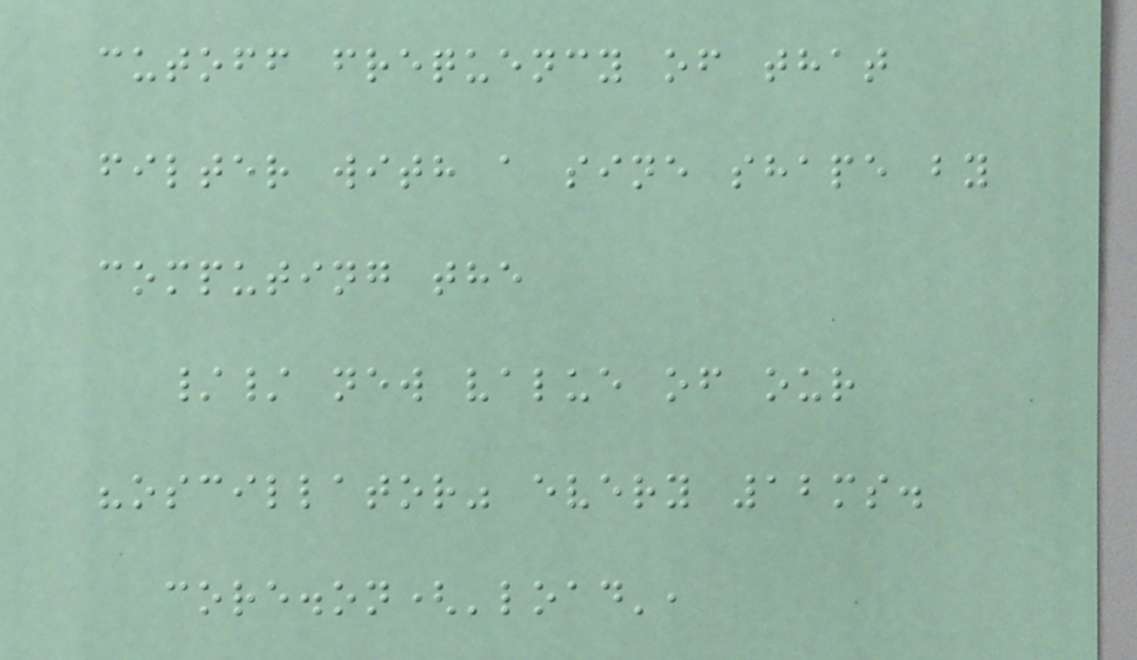cutoff frequency of that
filter with a sine shape by
computing the
// new value of our
"oscillator" every 12ms.
core.on('load',
